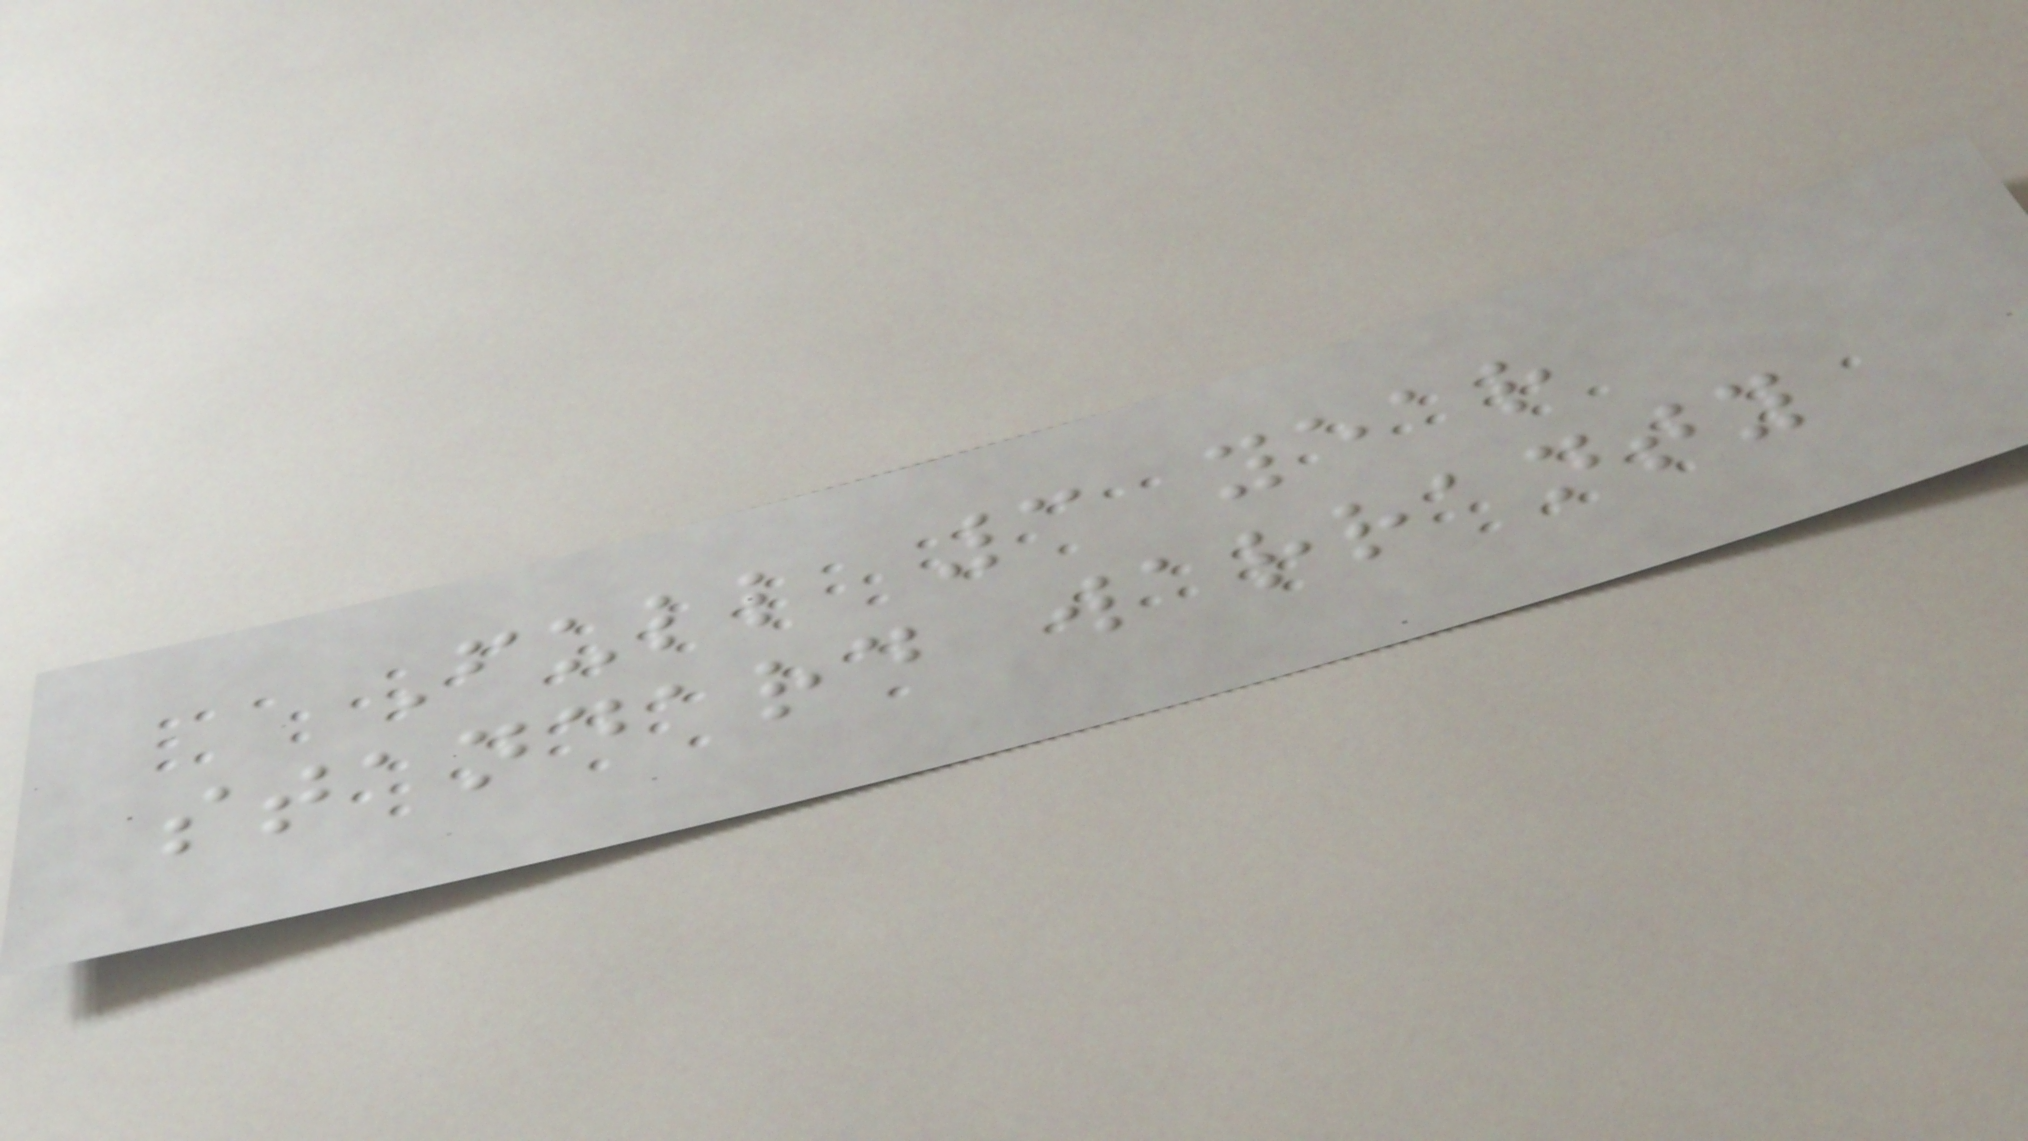Full 3 year
standard warranty
